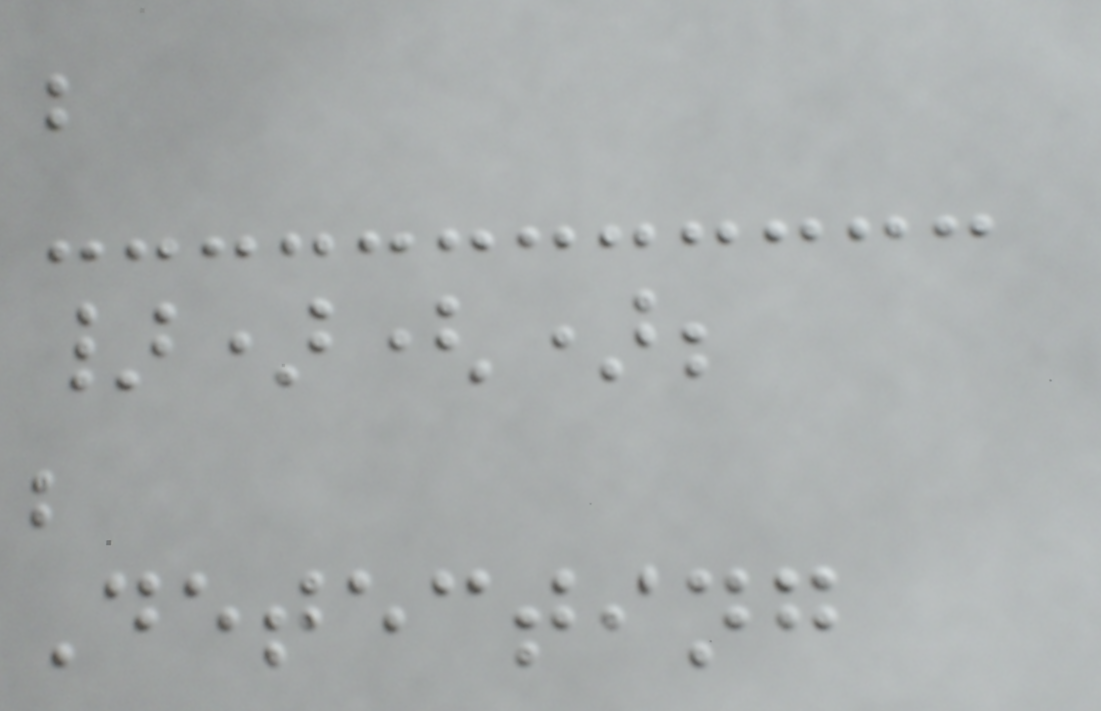;
})();
;
Detecting
